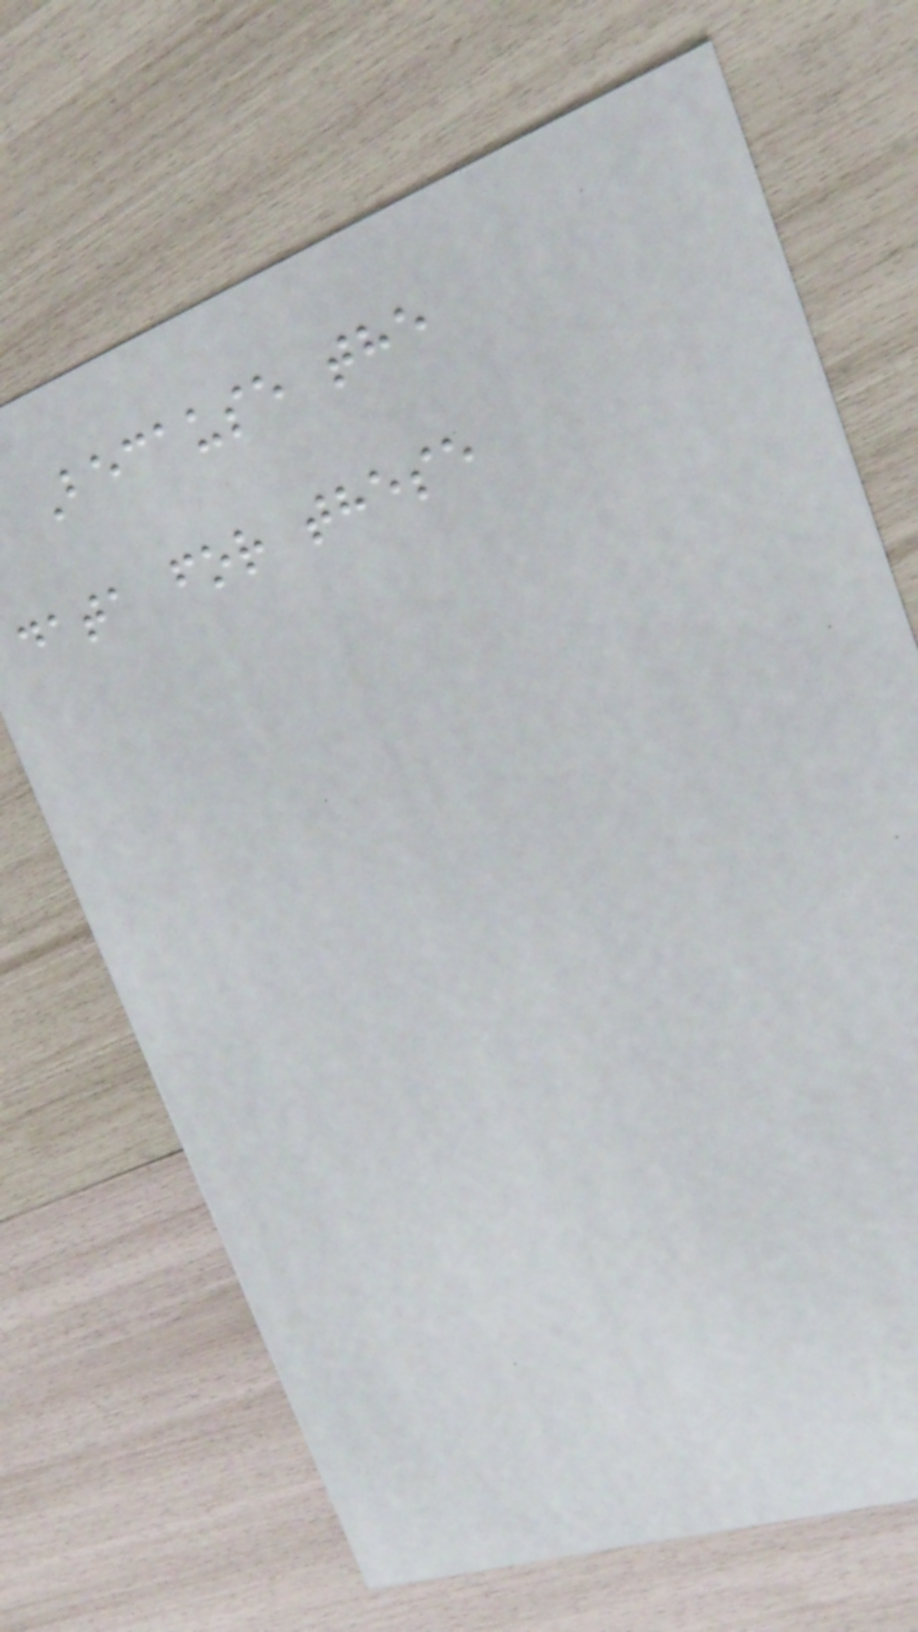Because the
data for these
